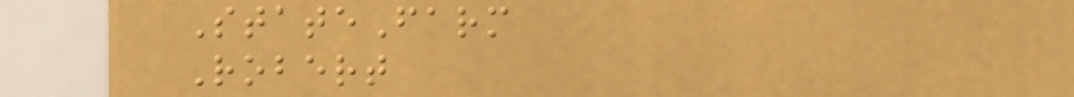StateFarm
Robert
